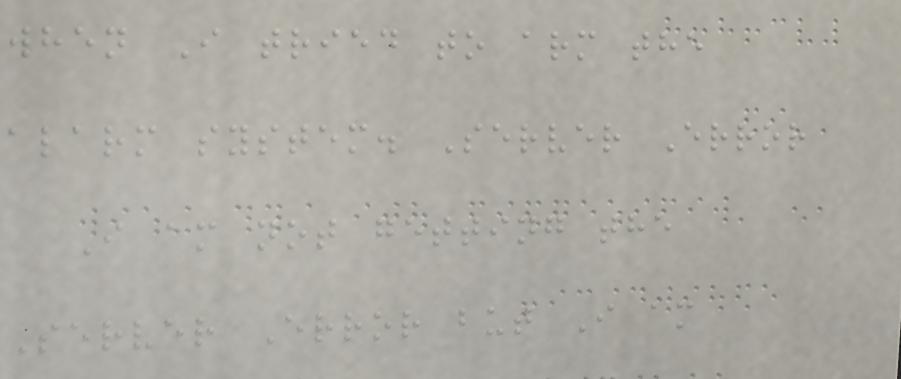when I tried to arm the
alarm system. Server Error
I am not getting the
Server Error but I am
